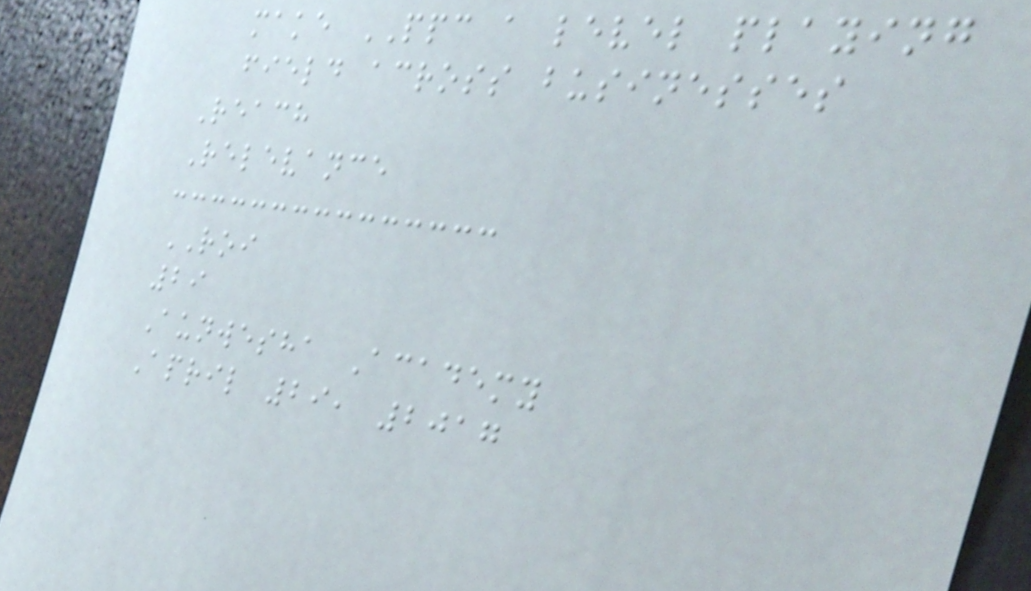make PPC a level playing
field across businesses
Reach
Relevance
ROI
29
Aunwesha Academy
April 29, 2017
